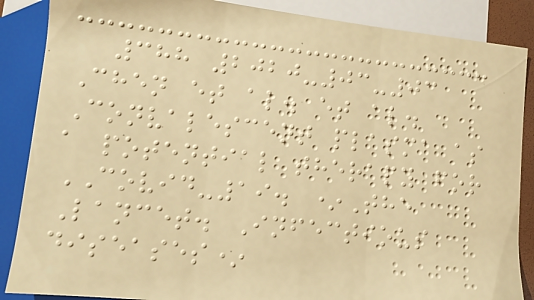388 2020-03-03
Chen et al. et al.
Convalescent plasma as
a potential therapy for
COVID-19. *The
Lancet. Infectious
diseases*
